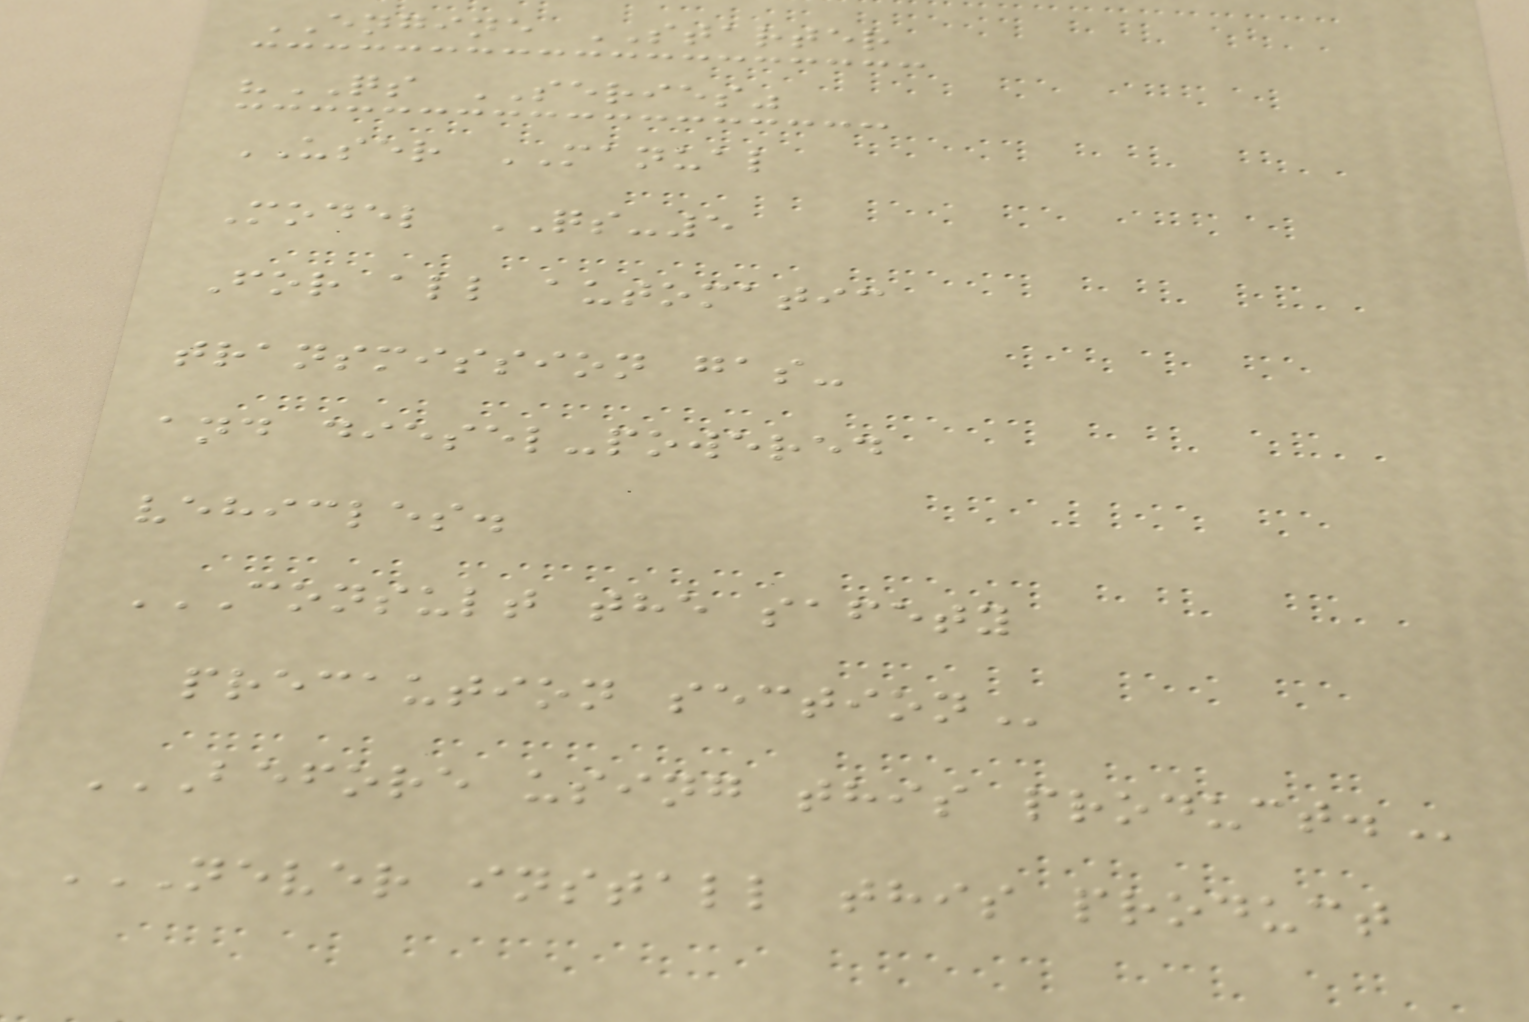ENGINE STARTER
"QS SERIES"
USER MANUAL
Model QS-5
For all automatic
transmission gas-
and diesel-powered
vehicles.
CONSULT THE SAFETY
PRECAUTION SECTION
BEFORE USING THIS PRODUCT.
NEVER INSTALL THIS PRODUCT
